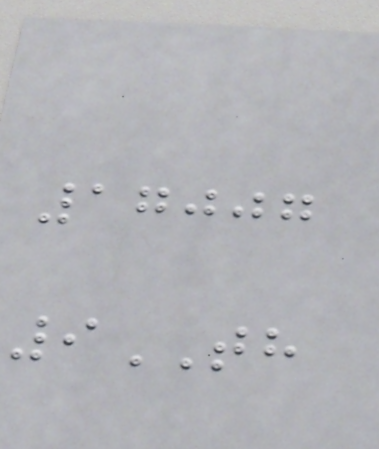17007
9TH
